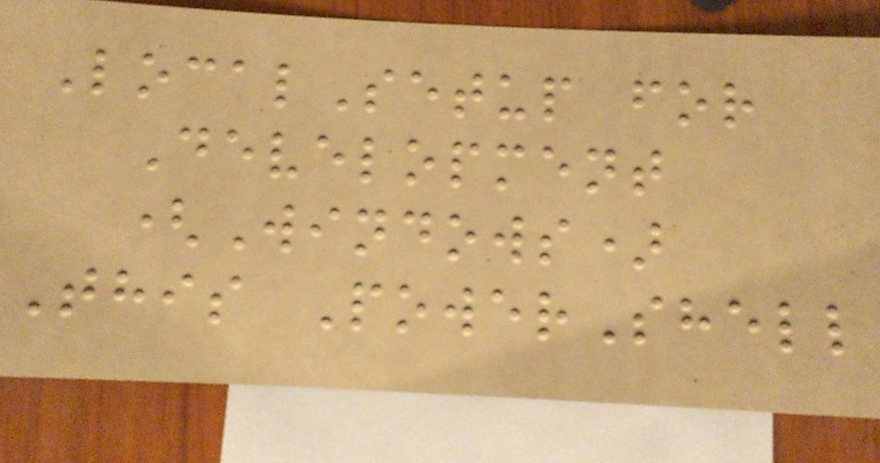LocalSetup for
Development
(Windows)
This PowerShell
